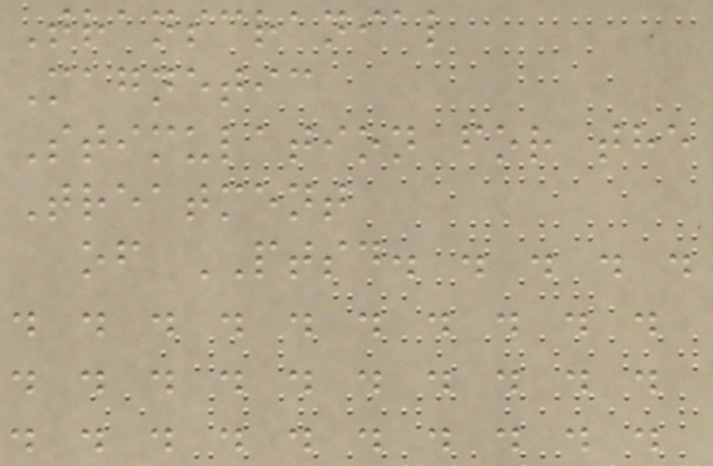Transcranial
Magnetic
Stimulation for the
Treatment
of PTSD. . . . .
. . . . . . . . . .
. . . . . . . . . .
. . . . . . . . . .
